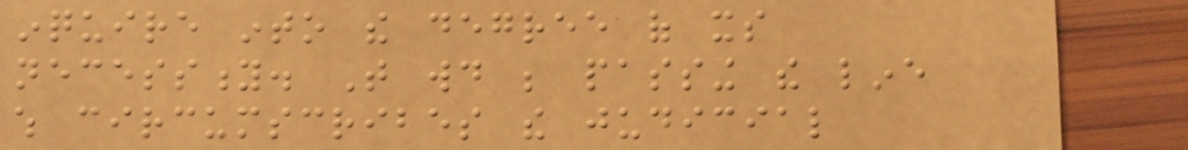inquire into the degree of its
necessity. That would be passing the line
which circumscribes the judicial
